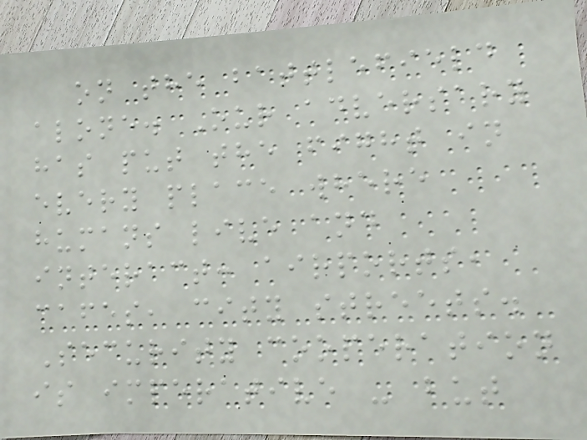on the battlefield
alone. Our adversary
has put the fight in
every place where
humans live and
interact: airports,
cafes, city streets.
Security cooperation
is imperative - but
